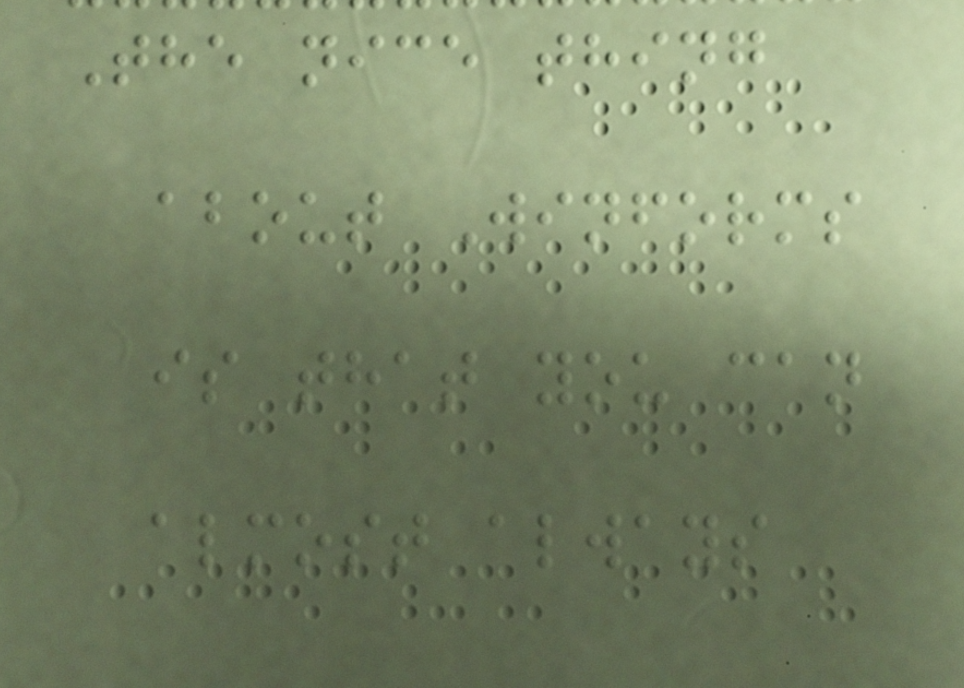The nice thing
about Winforms
is that you can
almost always
